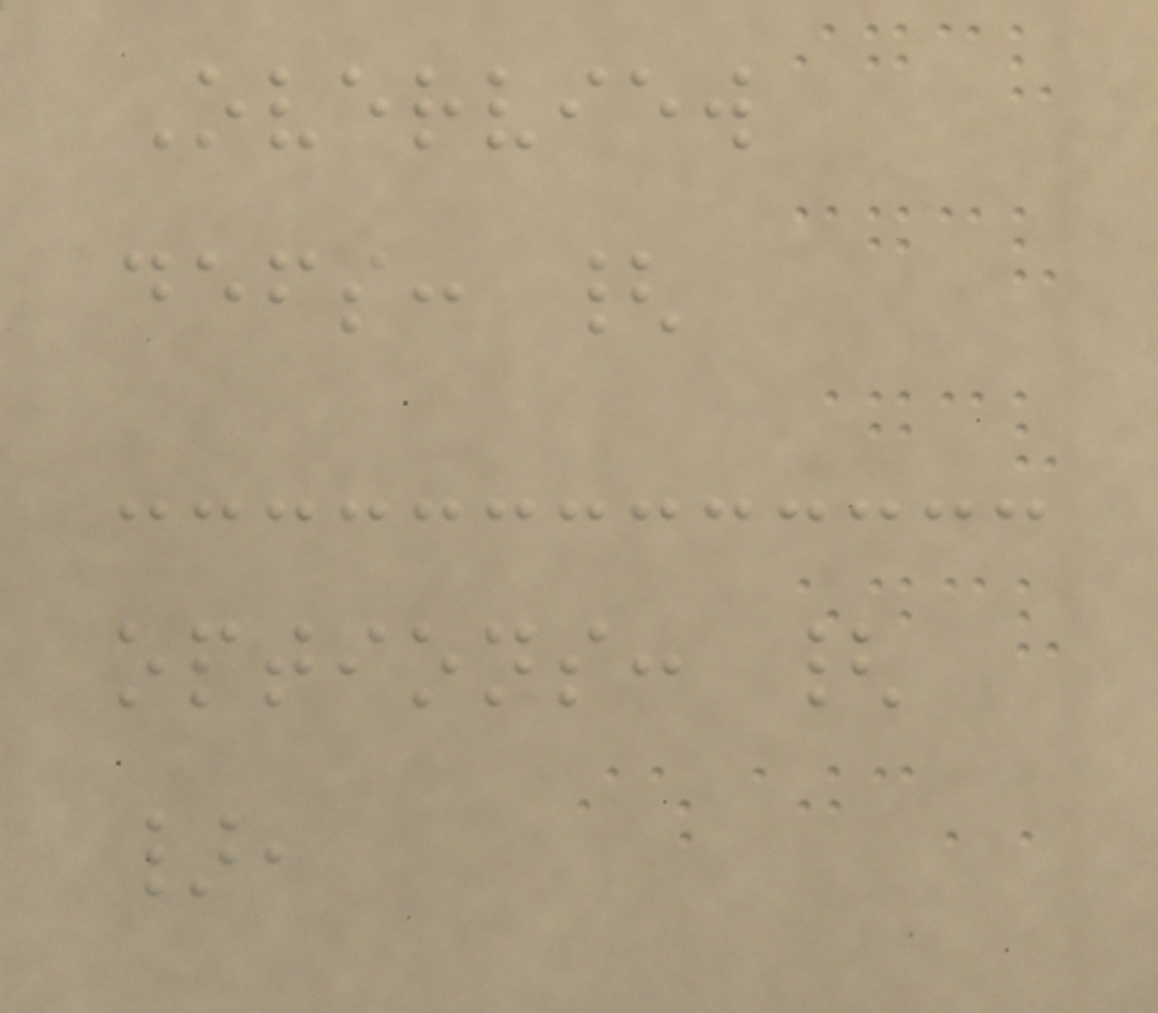Overview
defs: {
options: {
},
